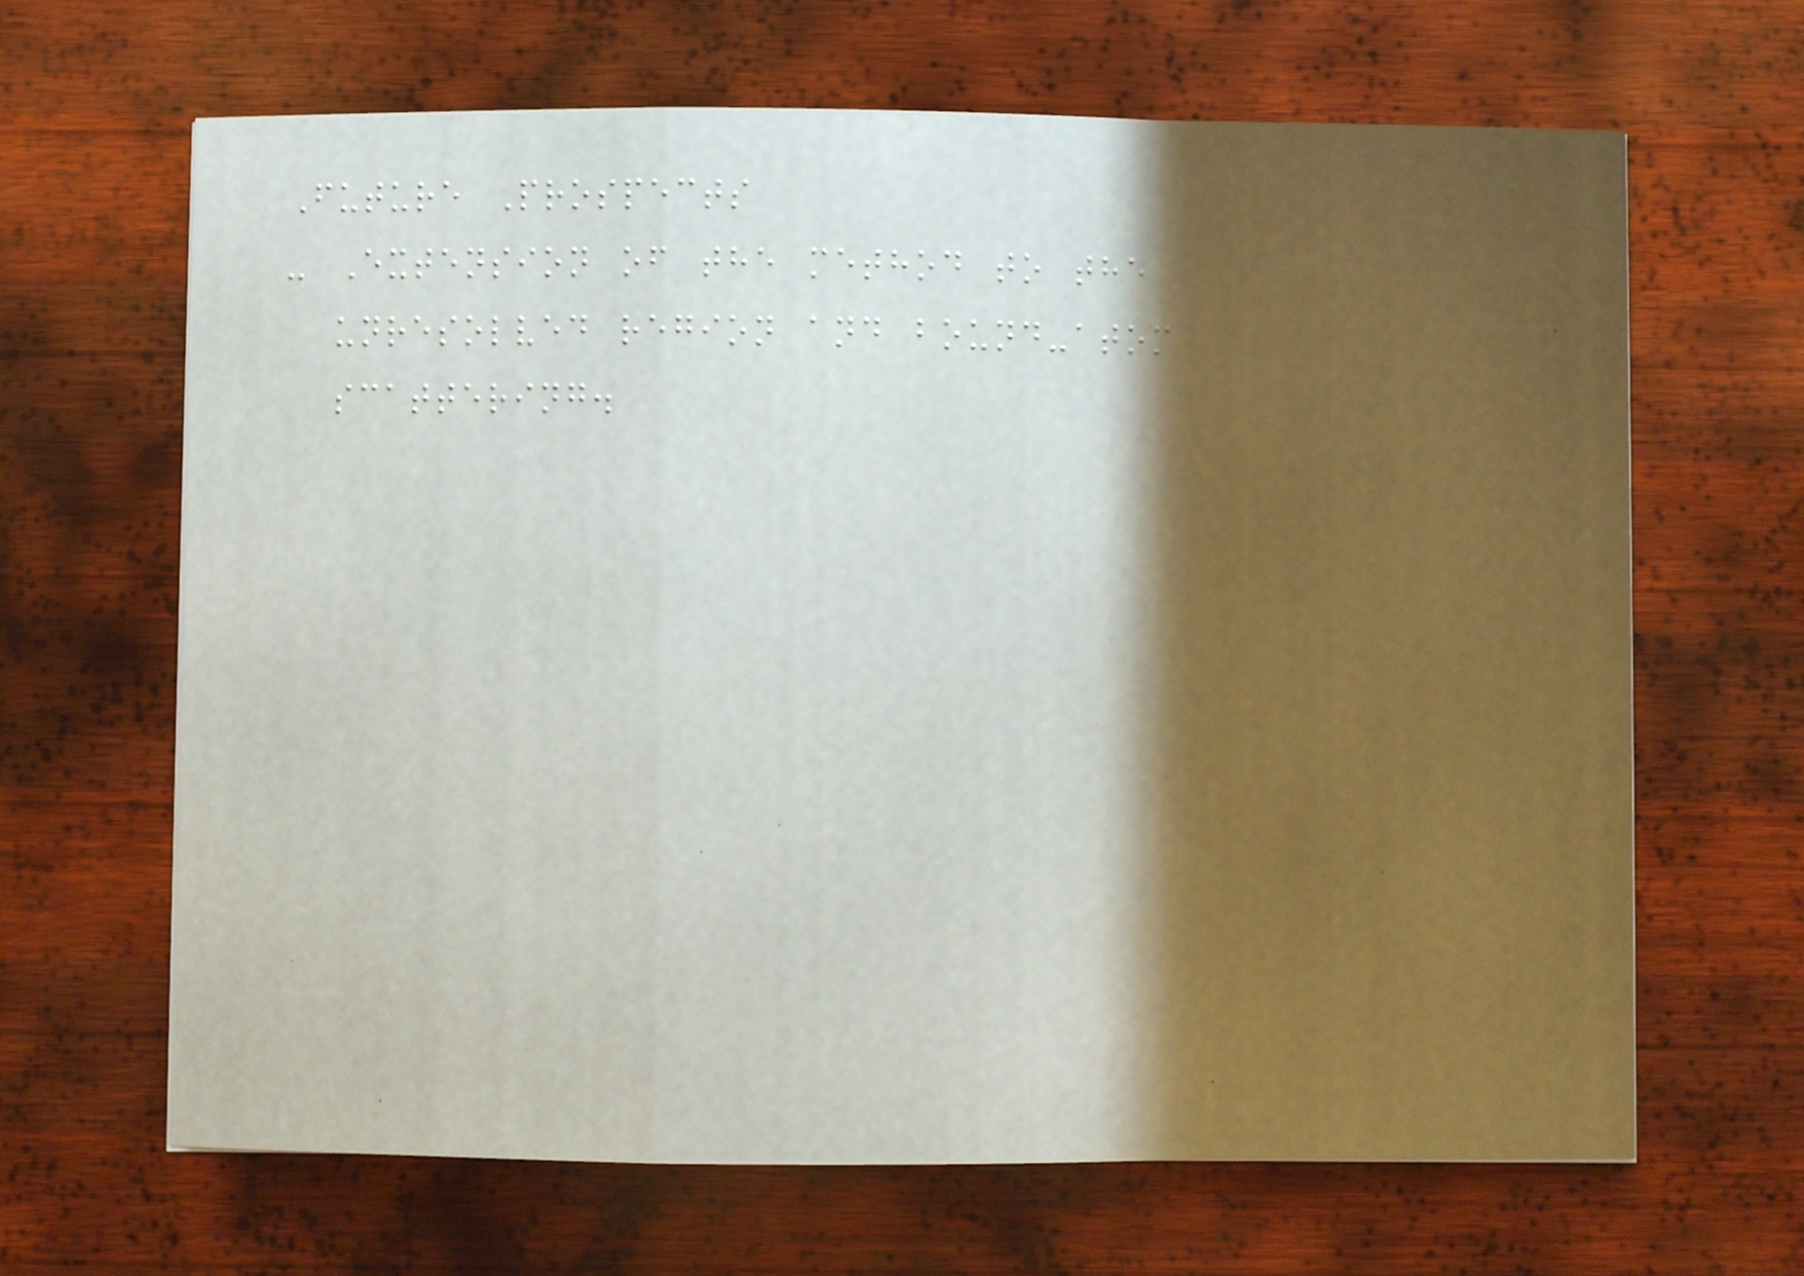Future Prospects
- Extension of the method to the
unresolved region and bound-atom
scattering.
